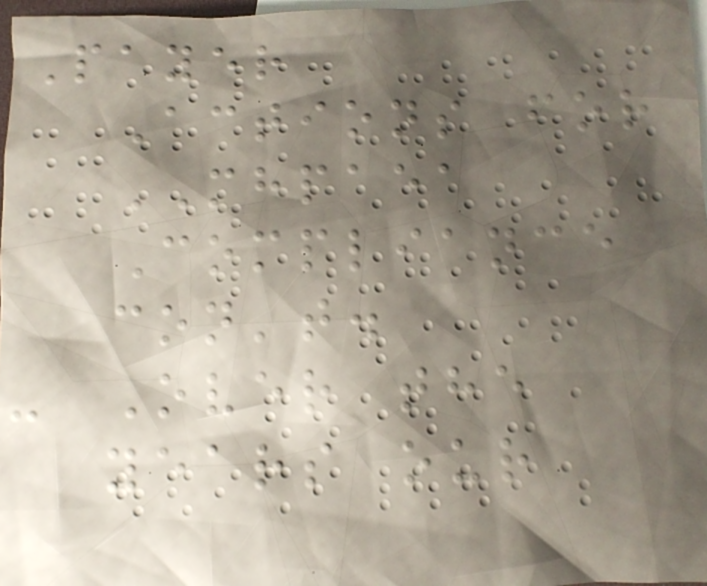Payer
Actions for
MHPAEA
Compliance
con't.
- Over the
years our
